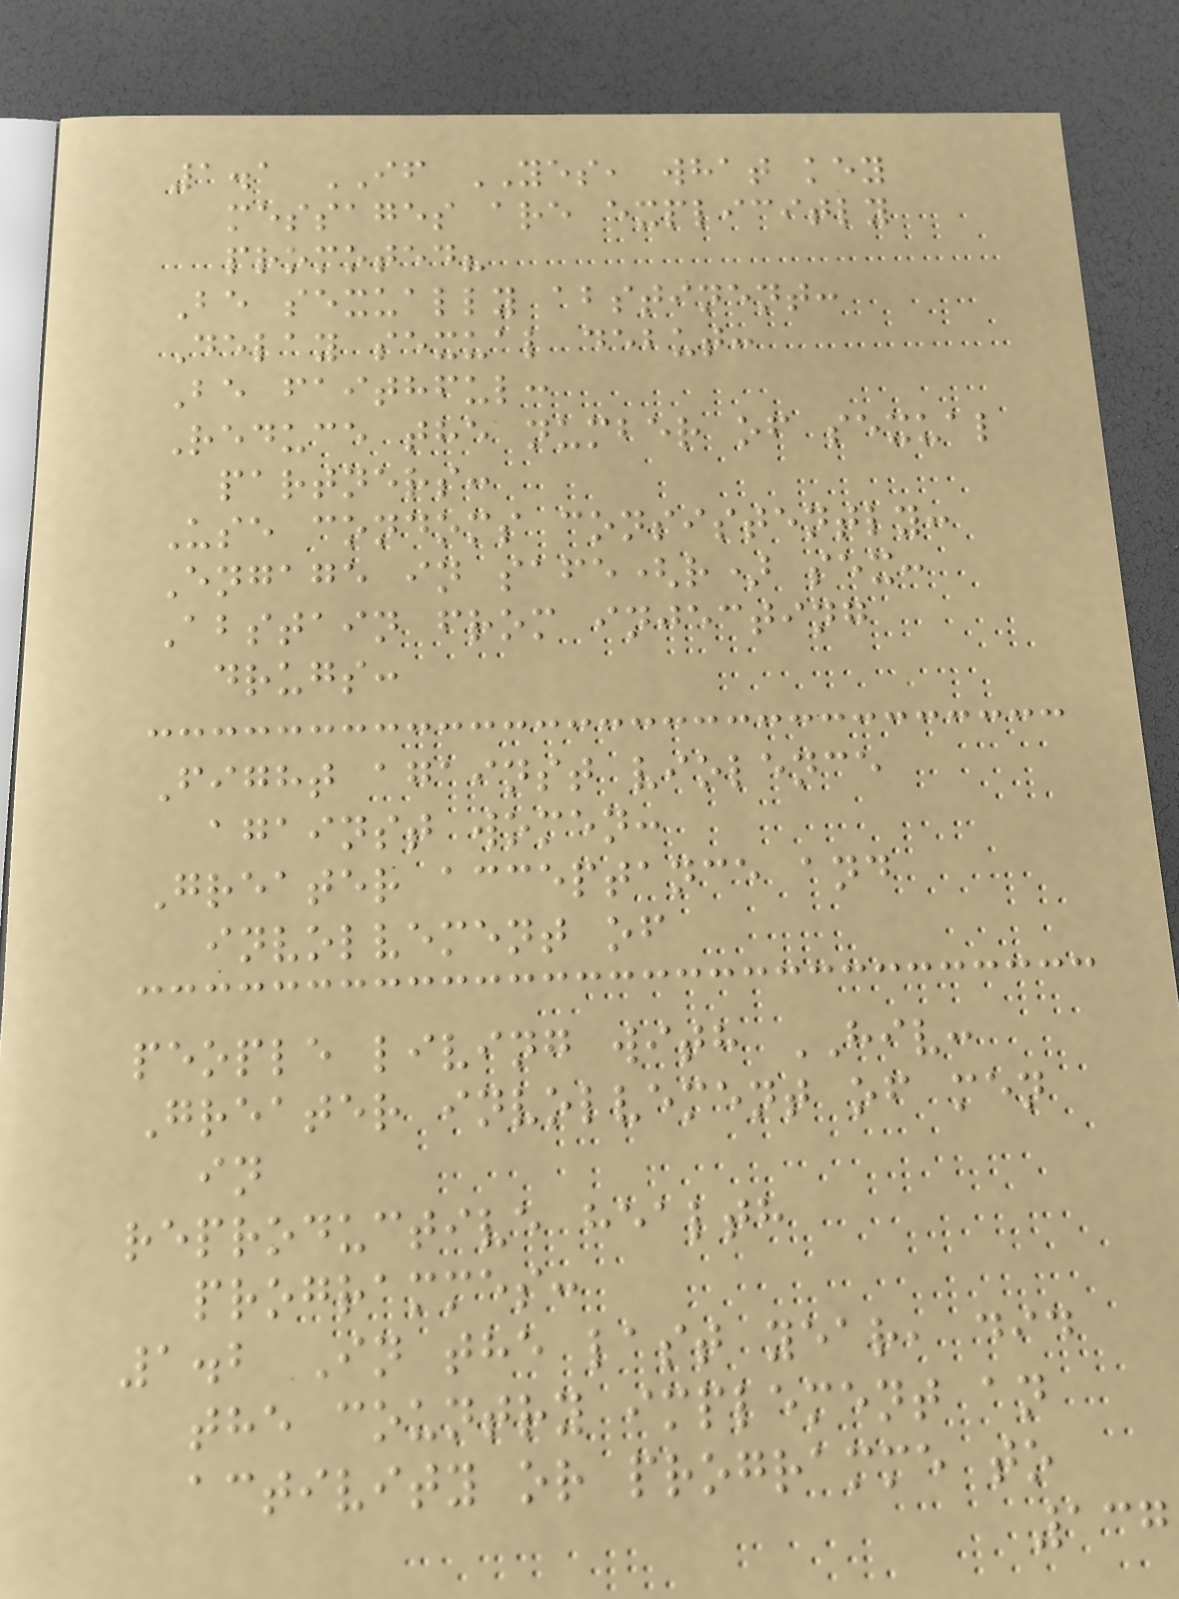1.1 IF YES, what key
messages are explicitly
promoted?
Be sexually abstinent:
Delay sexual debut:
Be faithful:
Reduce the number of sexual
partners:
Use condoms consistently:
Engage in safe(r) sex:
Abstain from injecting
drugs:
Fight against violence
against women:
Greater acceptance and
involvement of
people living with HIV:
Greater involvement of men
in
reproductive health
programmes:
1.2 In the last year, did
the country implement an
activity or programme to
137
